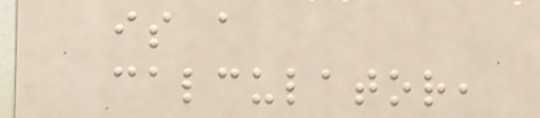is a
calculator,
